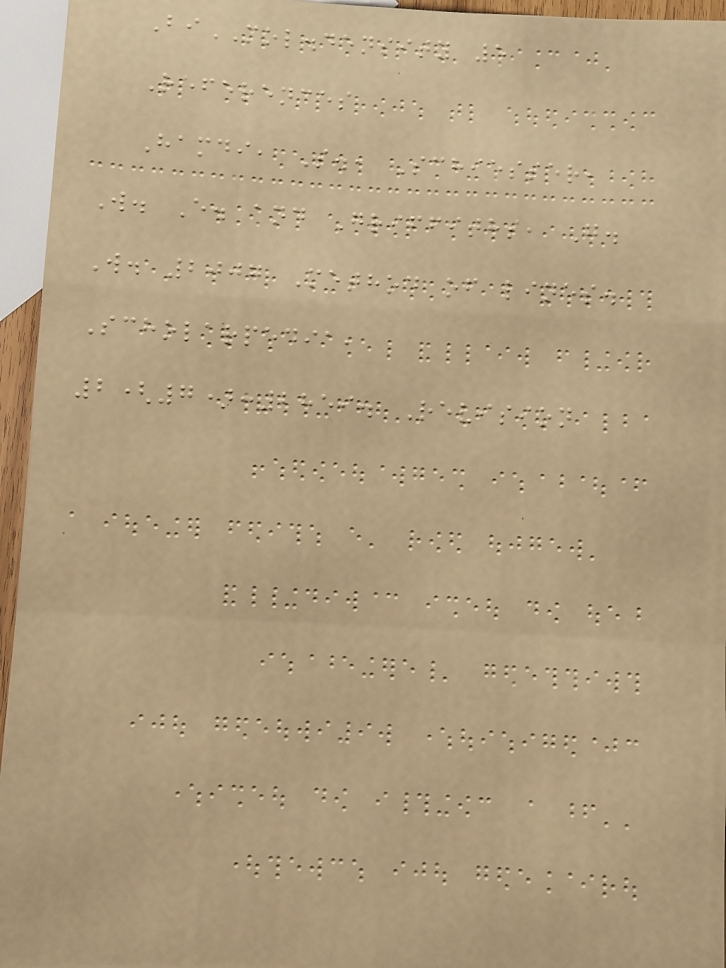BiMOL.density 5
References
Hamdi, S., Schiesser,
W. E. and Griffiths, G.
W. 2007 Method of lines.
Scholarpedia,
2(7):2859. Revision
